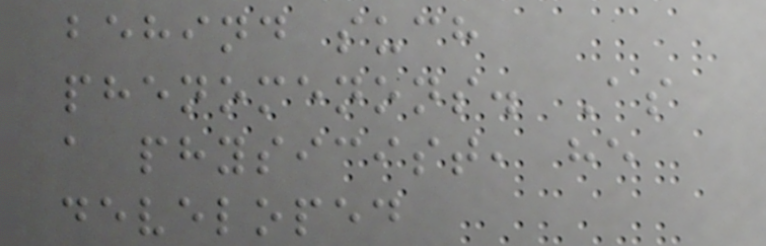behind such
phenomenons. As
a physicist, he
developed
